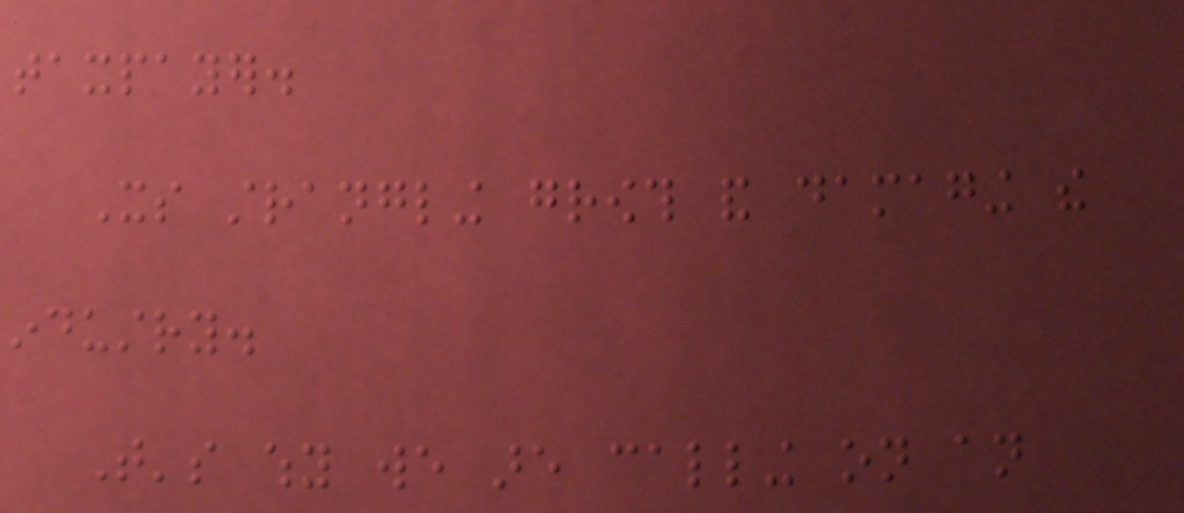taxpayer.
Its strangling growth and damaging the
industry.
That's why we are calling on an
